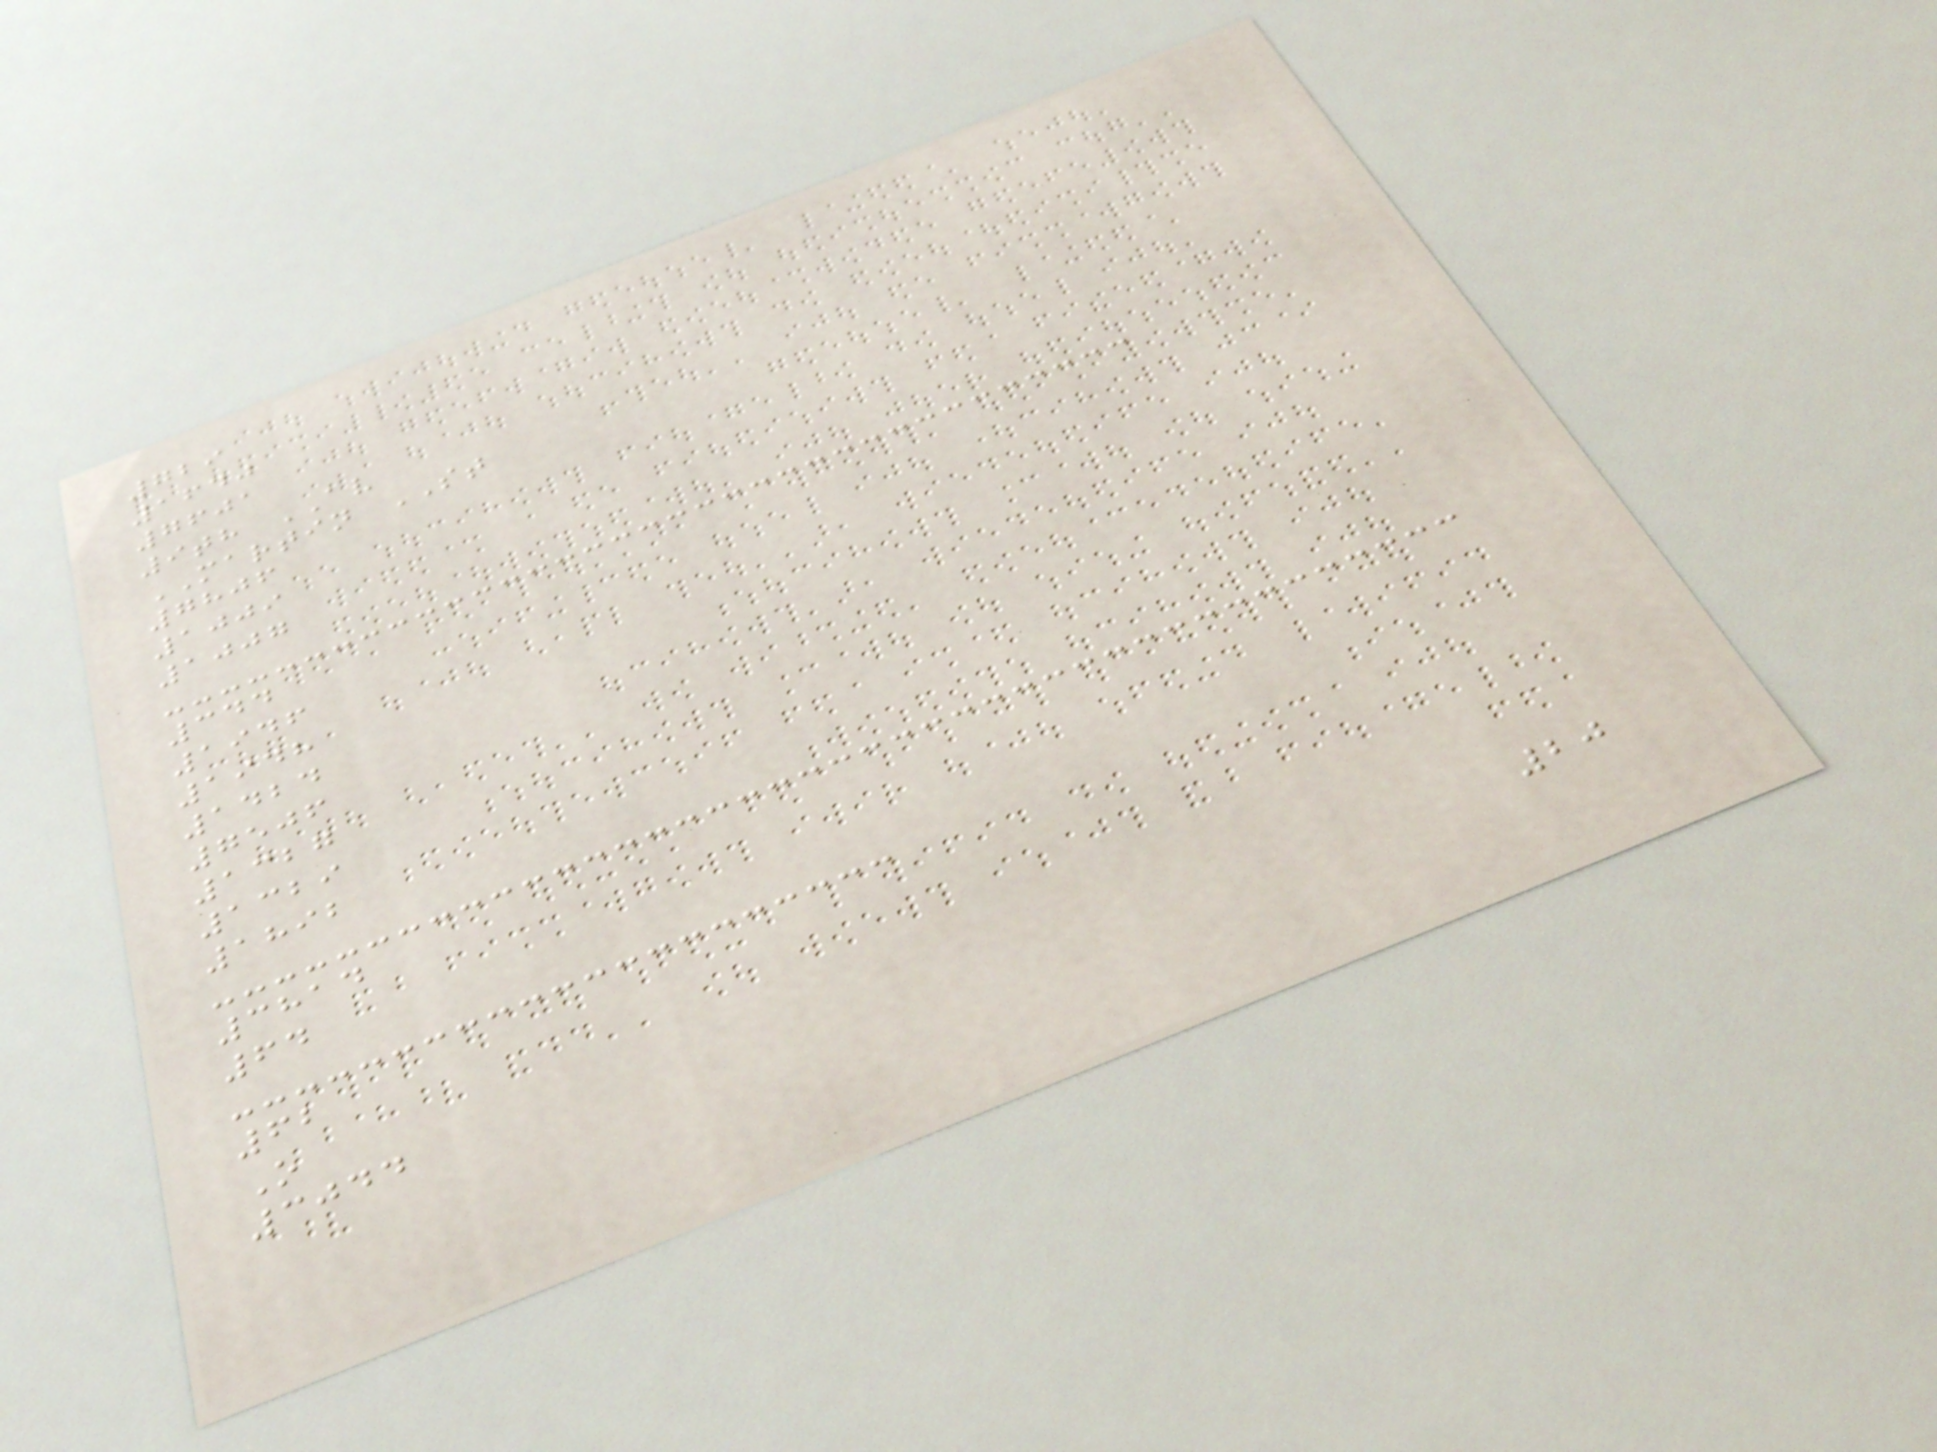729
1640
7601
9th AV
MARTIN ST
7806
1009
1007
344
1946
1948
1424
7506
1327
1329
1892
3814
64
62
O
3044
20
